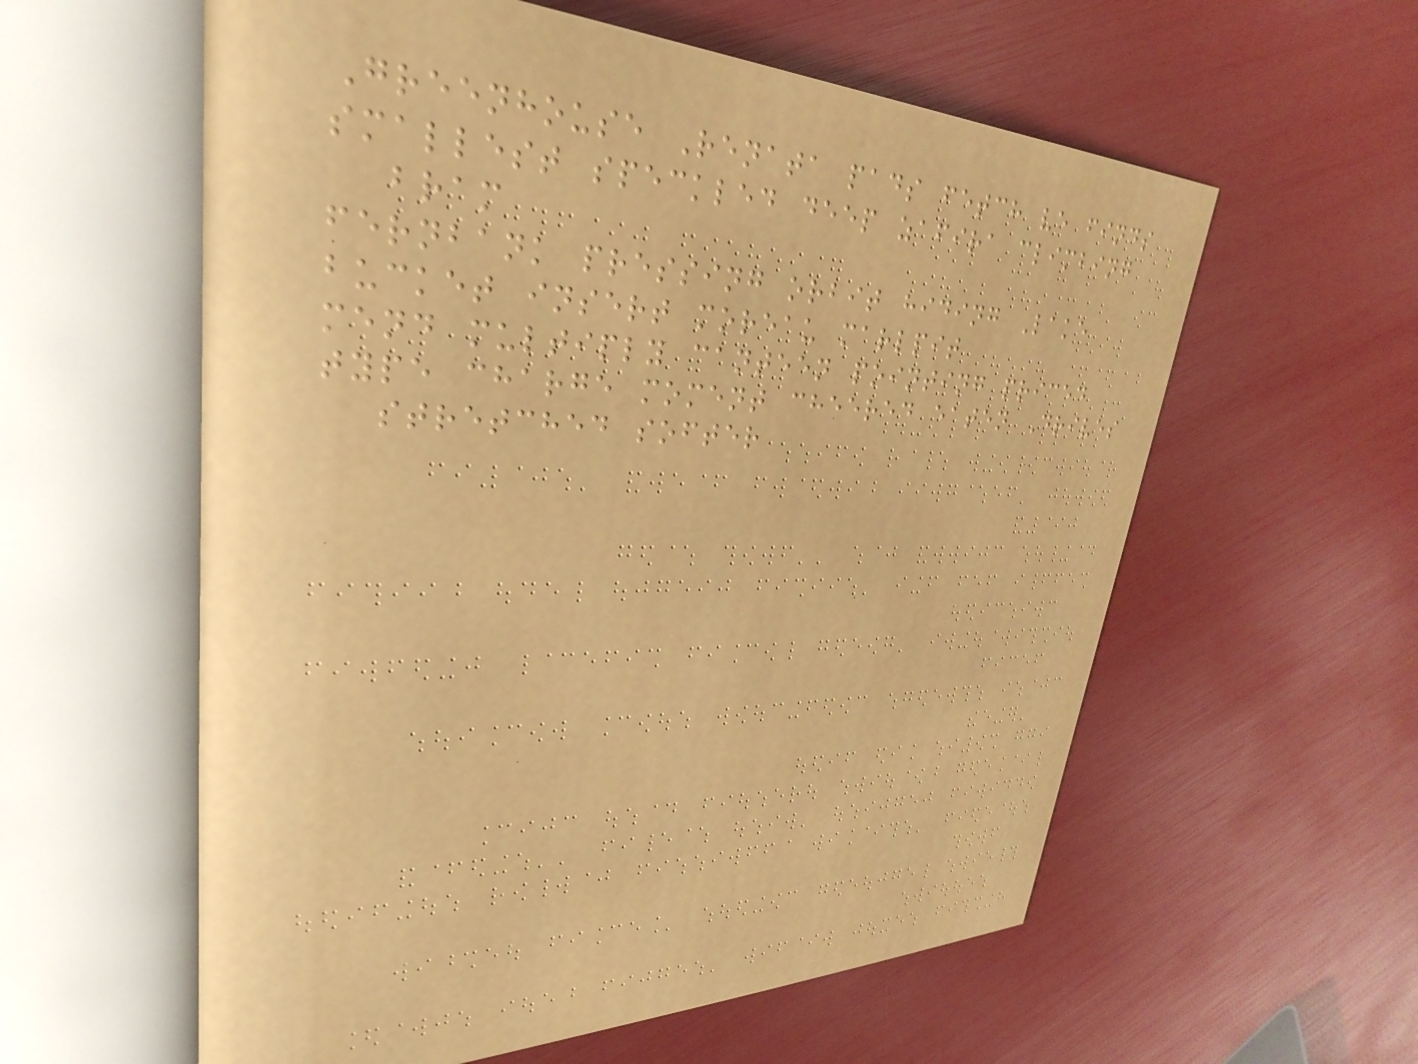Greenhouse Renata pads fetch ve finds
smallest speckled deep zafira climbing
bram
fernbank pressing orbit hiding Lake
bucket insert moreau marlpit
mend multiply canteen pointing priced
type charge moment cheered eaten Drives
stretched softer
